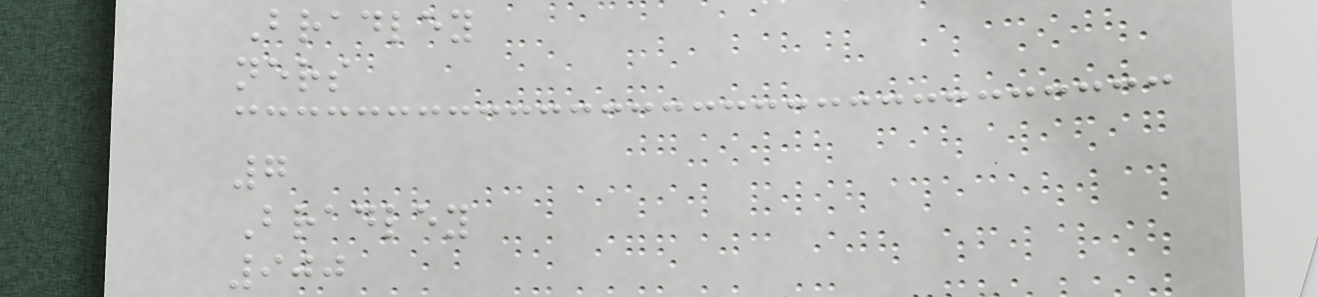Bradley
ners
7
Bradley
900
